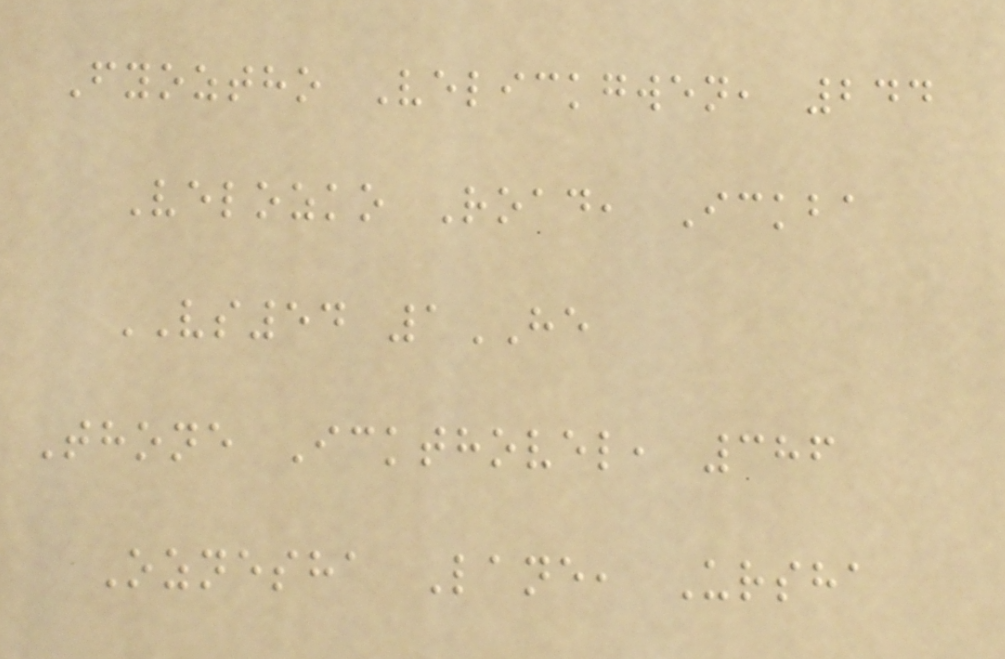Fyoztho Velickgwen, 244
Velozko Road, Ickba
VS54 1HE
Thone Ickthovel, 386
Oznesha Lane, Ursha
